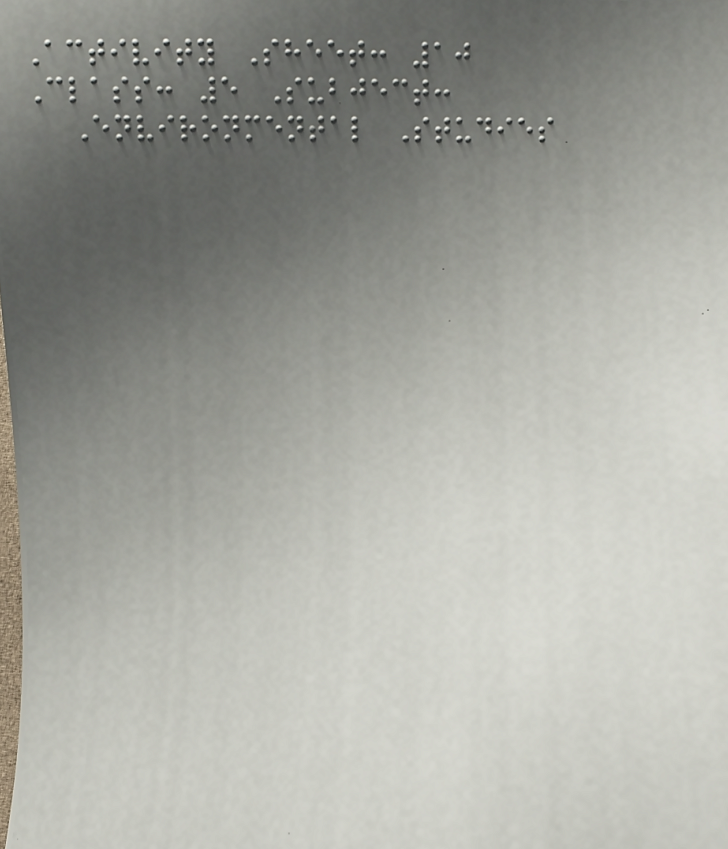Activity Sheet: 10
Class: 5 Subject:
Environmental Studies
